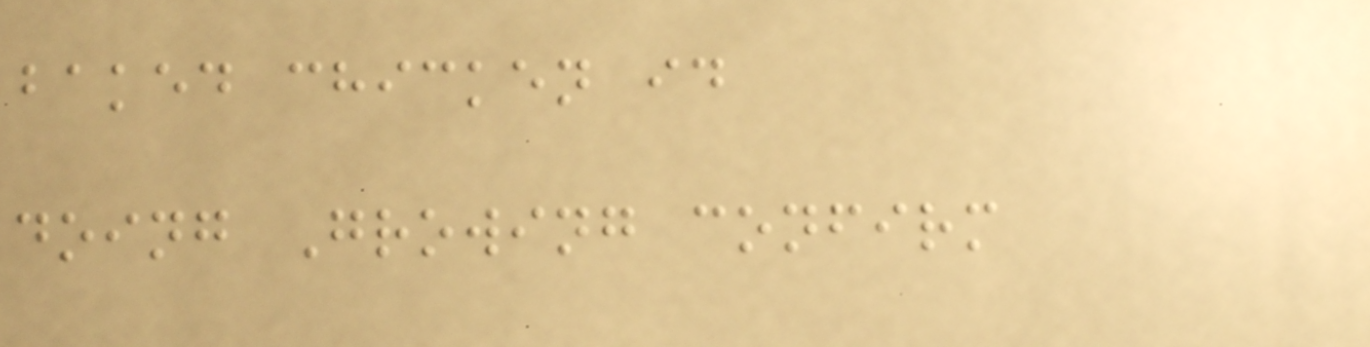baked chicken id
doing Growing confirm
